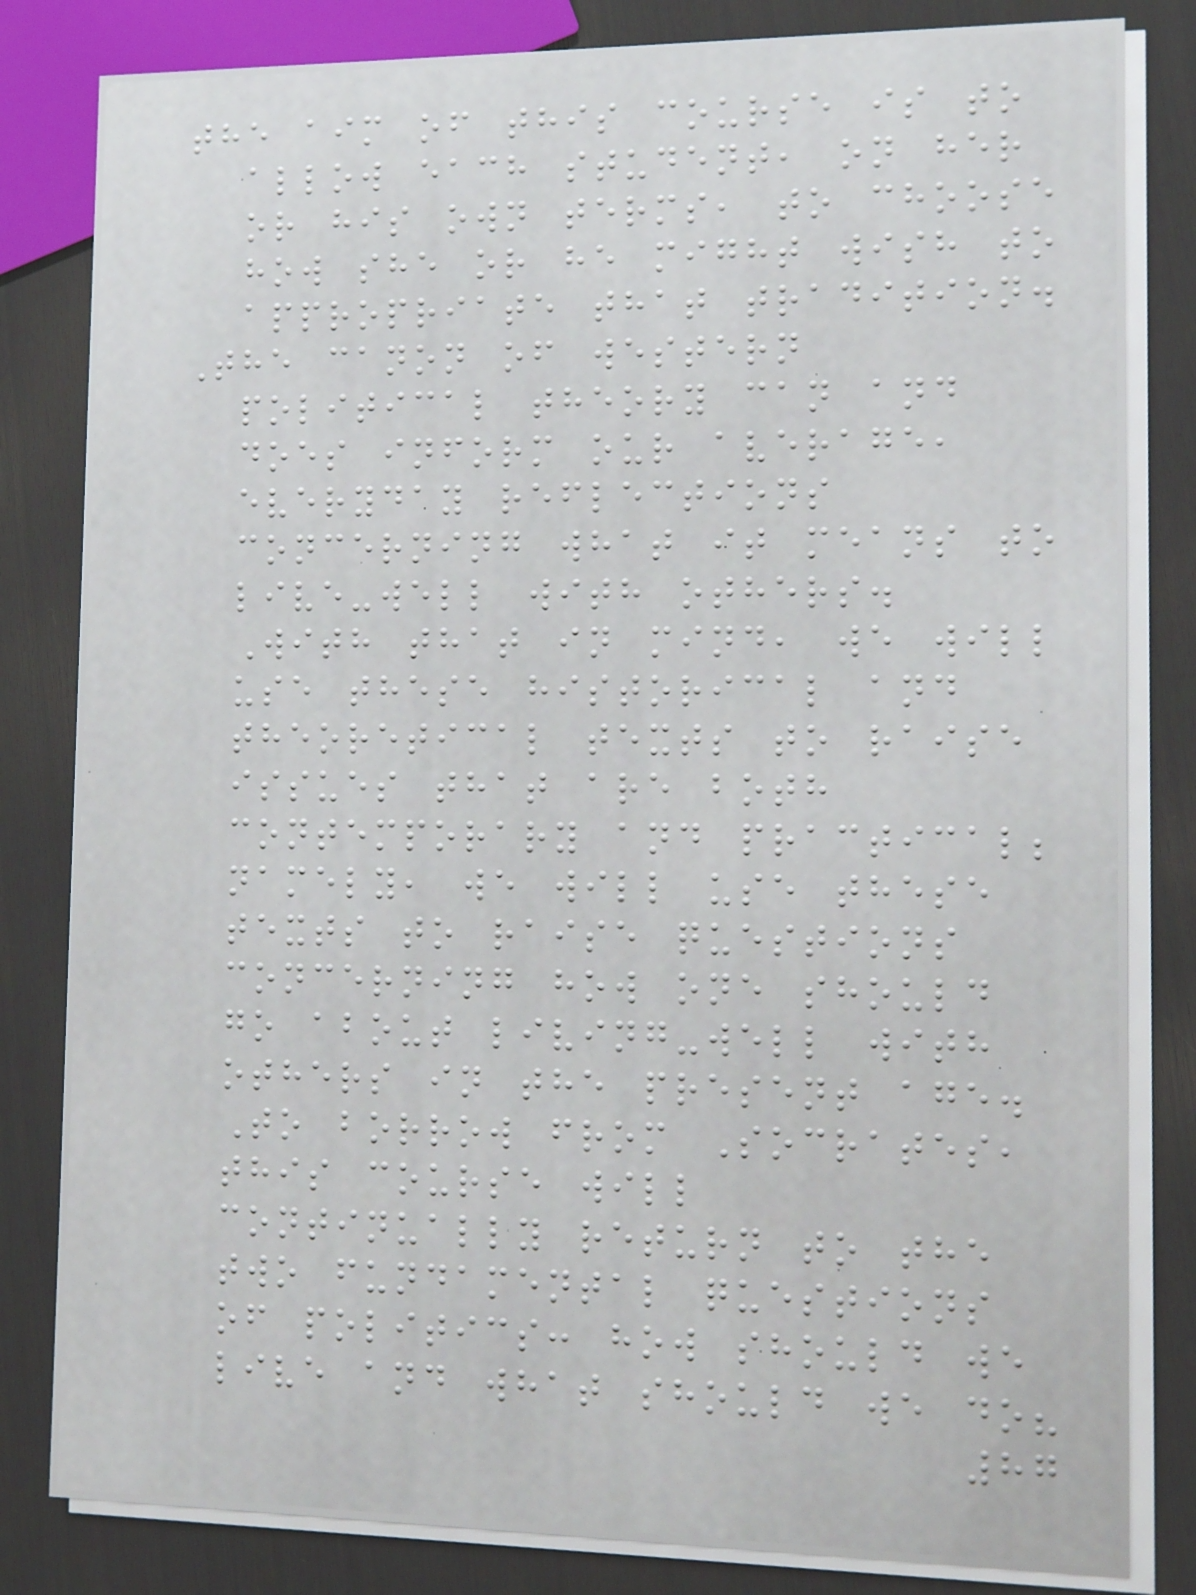the aim of this course is to
allow each student, on her
or his own terms, to choose
how she or he might wish to
appropriate that tradition.
The canon of western
political theory can and
does inform our average,
everyday reflections
concerning what it means to
live-well with others.
With that in mind, we will
use these historical and
theoretical texts to raise
issues that are both
contemporary and practical;
namely, we will use these
texts to raise questions
concerning how one should
go about living-well with
others in the present age.
To borrow from Socrates,
this course will
continually return to the
two fundamental questions
of politics: how should we
live and what should we do?
87
